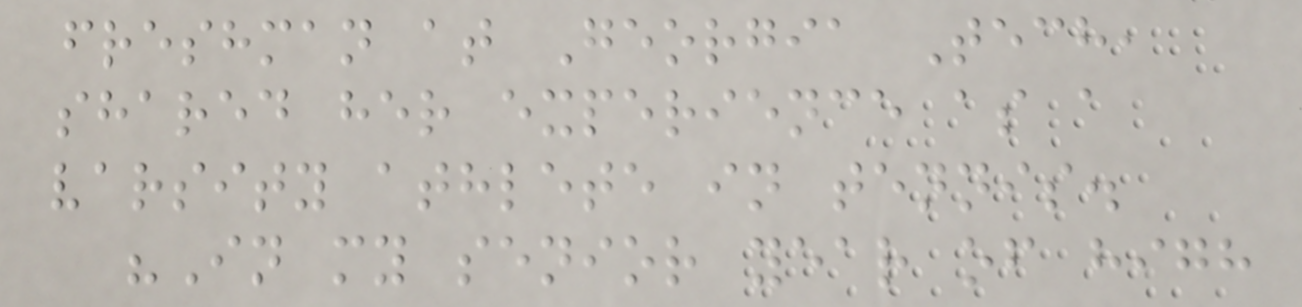freshman at Georgia Tech,
shared her experience as a
varsity athlete in tennis.
"In my senior year of high
